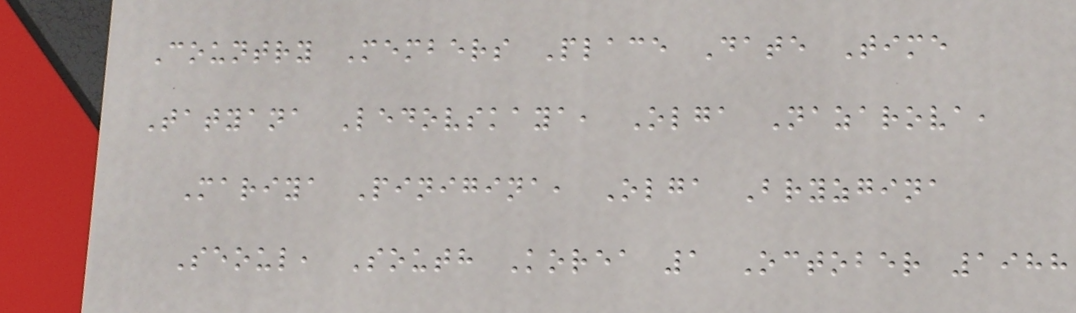Country Members Place Date Time
Tatyana Ledovskaya, Olga Nazarova,
Mariya Pinigina, Olga Bryzgina
Seoul, South Korea 1 October 1988
